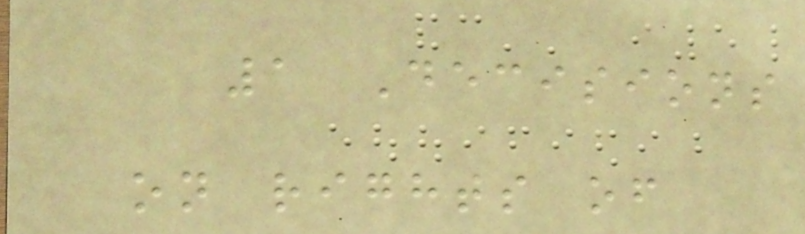1 Decisions
on rights of
